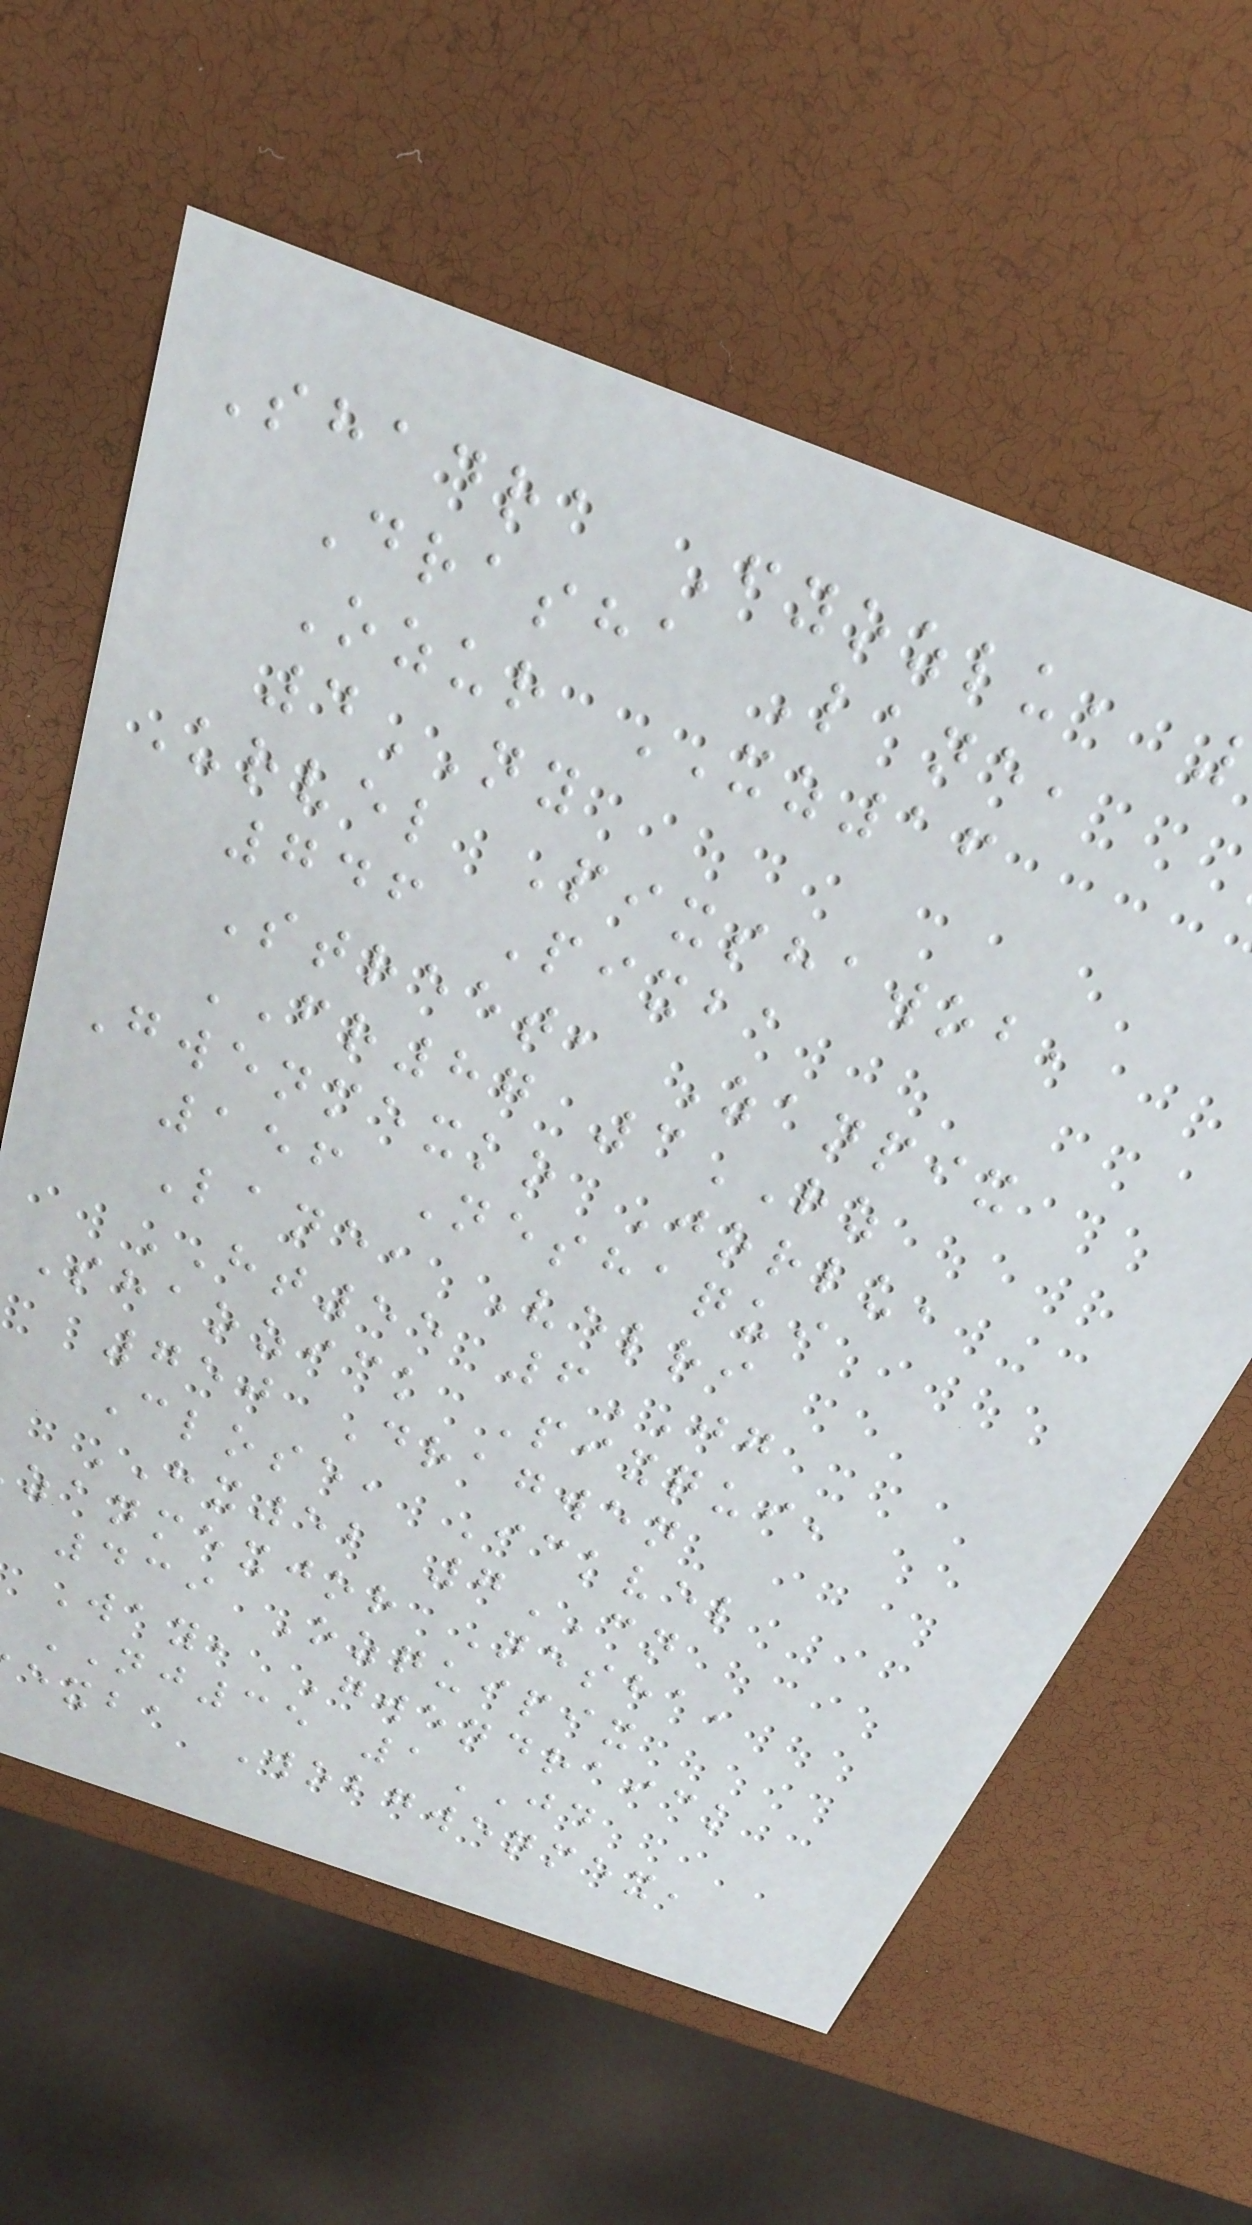Shadra Fyozlu,
Drasha Lane,
Ozur XZ16
4NY
Urvel Pixshawob,
746 Pixba
Street, Zanpix
FR87 3RZ
Gwenmexko Jorlu,
156 Neshaqui
Lane, Velri
HT55 6JG
Shaozick Pixqui,
750 Dragwen
Close, Ickvel
HX52 7CN
zanmexjor Nesha,
439 Ozquipix
Way, Gwendraick
NJ35 1JD
exba Wobgwenmex,
